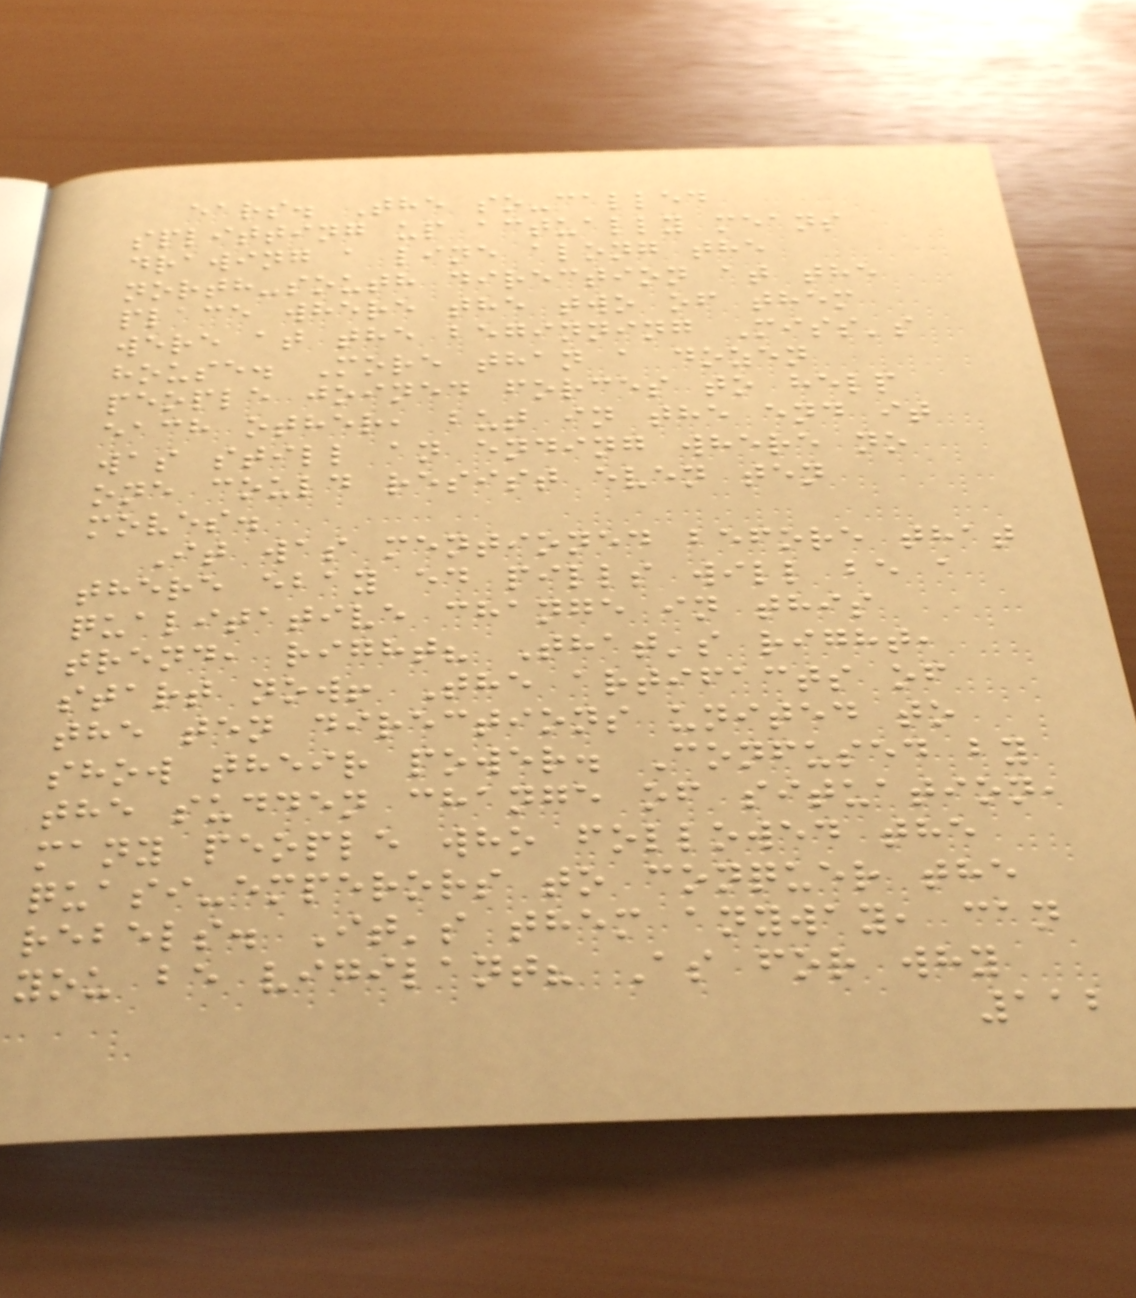ears. The so-called
splitting up actually means
drawing a line along the
north-south direction at the
place where the two of them
were at the beginning Miss's
house. More than a dozen
people joined forces to help
each other, but in the end it
was still an ending where no
one could resist even ten
moves.
It was mentioned before that
there ebay ed pills will be a
qualitative change in this
trend, right? That's right,
start now! The artifacts of
the ten directions united to
show their power. Confused by
the sudden change of situation,
many people who followed the
quasi-emperors to conquer the
rebels. It's them anyway, can
you be vigilant? As for why
112
